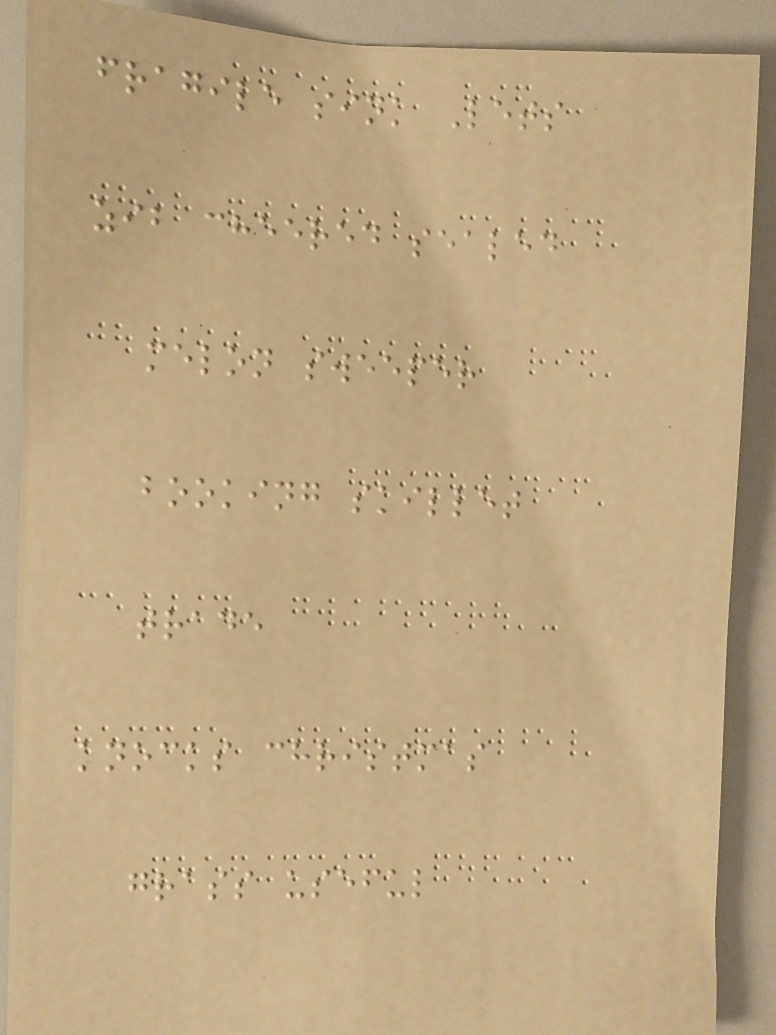fragile sink Lets
zib cheered sealed
melon sweeper
booking skillet
trade
knocks christmas
grass useful
